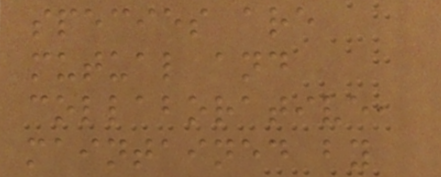species are
mutual and
collaborative,
maintained by
